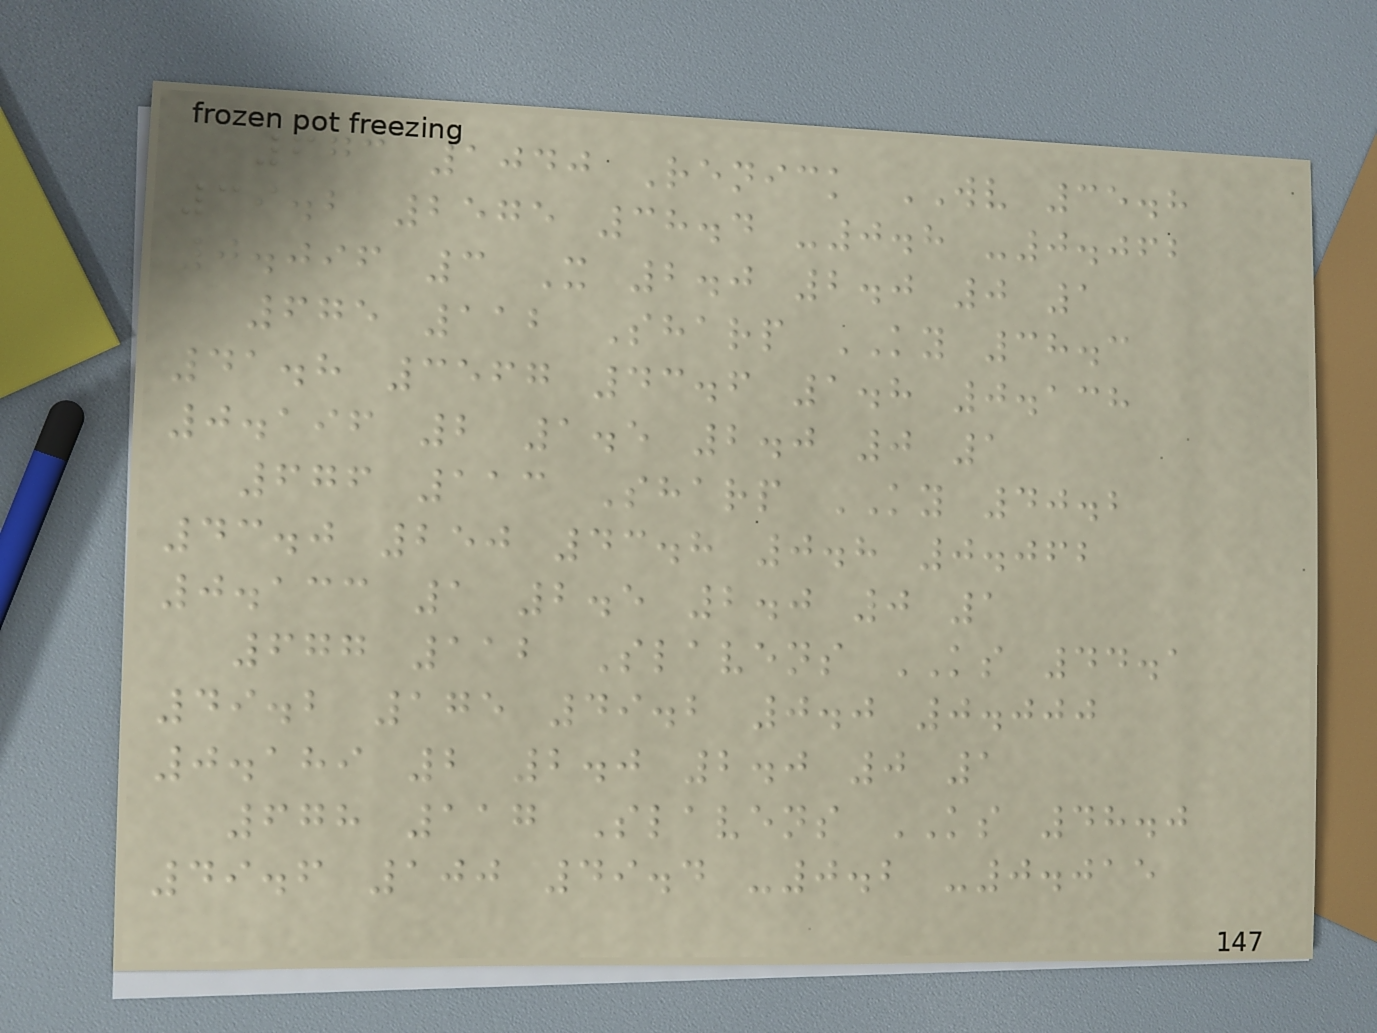673 1040 Renick WV 35.8
39.2 2575 38.4 -0.8 -0.062
0.096 3 X 2.0 2.0 0 1
675 112 Sharp KY 38.3
41.8 3567 43.6 1.8 0.138
0.196 2 1.5 2.0 0 1
676 113 Sharp KY 40.2
43.0 250 43.8 0.8 0.062
0.133 1 2.5 2.0 0 1
677 112 Slavens KS 44.1
49.2 175 49.2 0.0 0.000
0.189 2 2.0 2.0 0 1
678 117 Slavens KS 48.0
49.6 100 49.4 -0.2 -0.015
